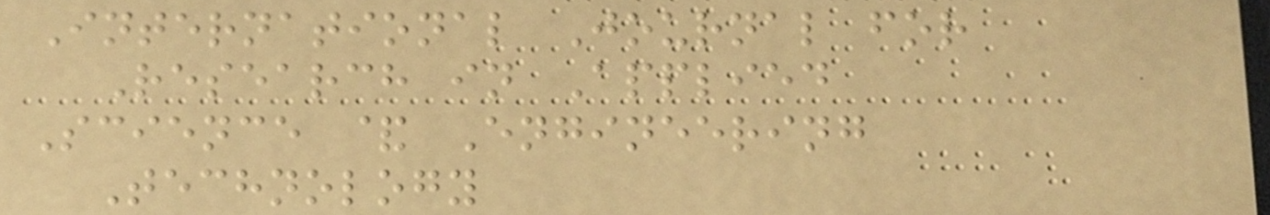International Journal for
Research in Applied
Science & Engineering
Technology
